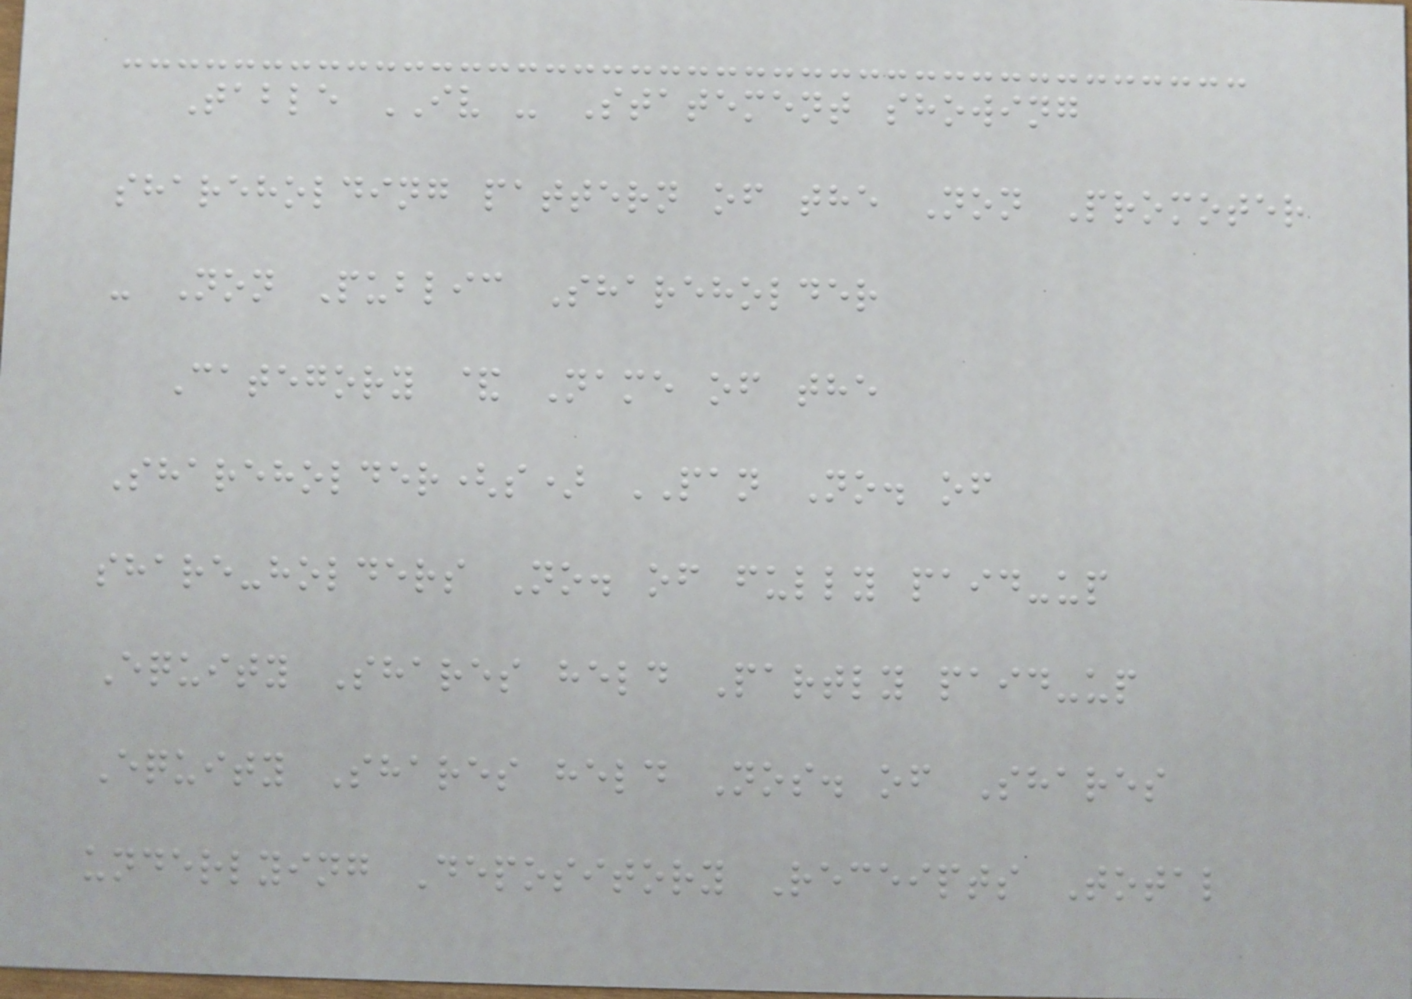Table IV - Statement showing
shareholding pattern of the Non Promoter
- Non Public Shareholder
Category & Name of the
Shareholder(s) PAN No. of
share-holders No. of fully paid-up
Equity Shares held Partly paid-up
Equity Shares held Nos. of Shares
underlying Depository Receipts Total
